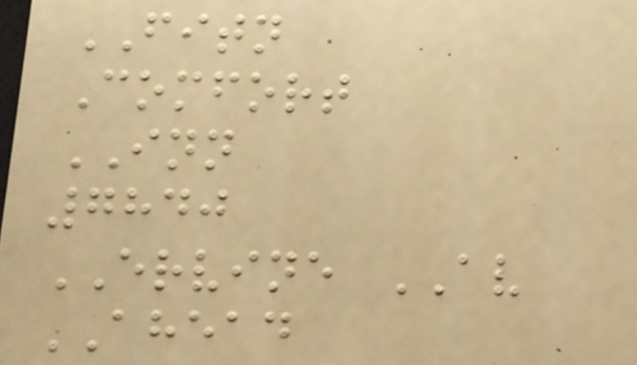FITN
Comfort
INN
7840
ERVINE AV
AHEAD
